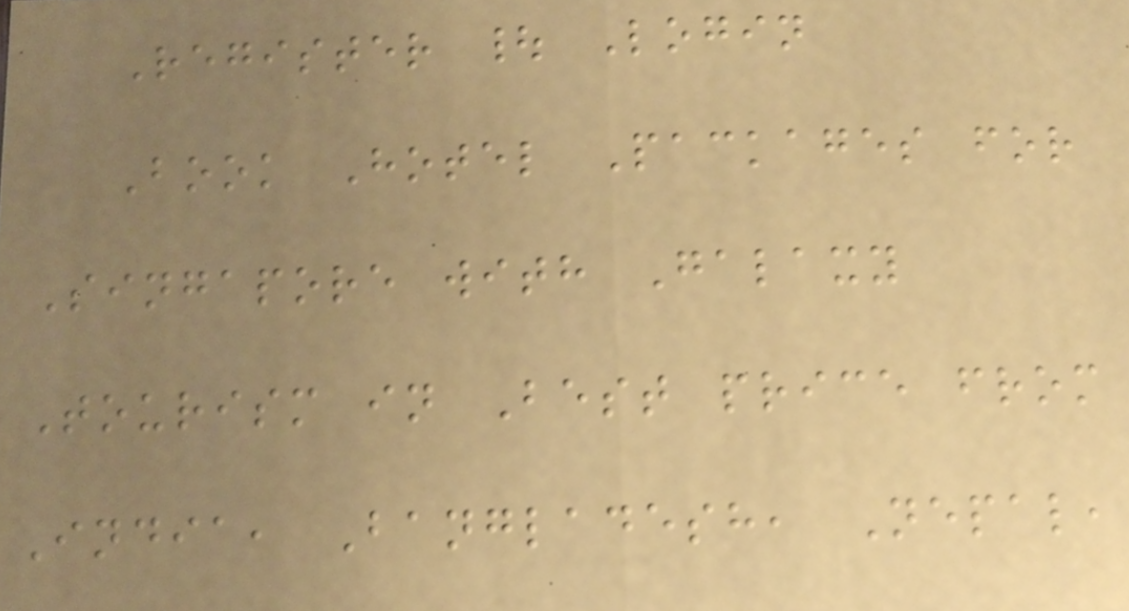Register | Login
Book Hotel Packages for
Singapore with Galaxy
Tourism in Best price from
India, Bangladesh, Nepal,
